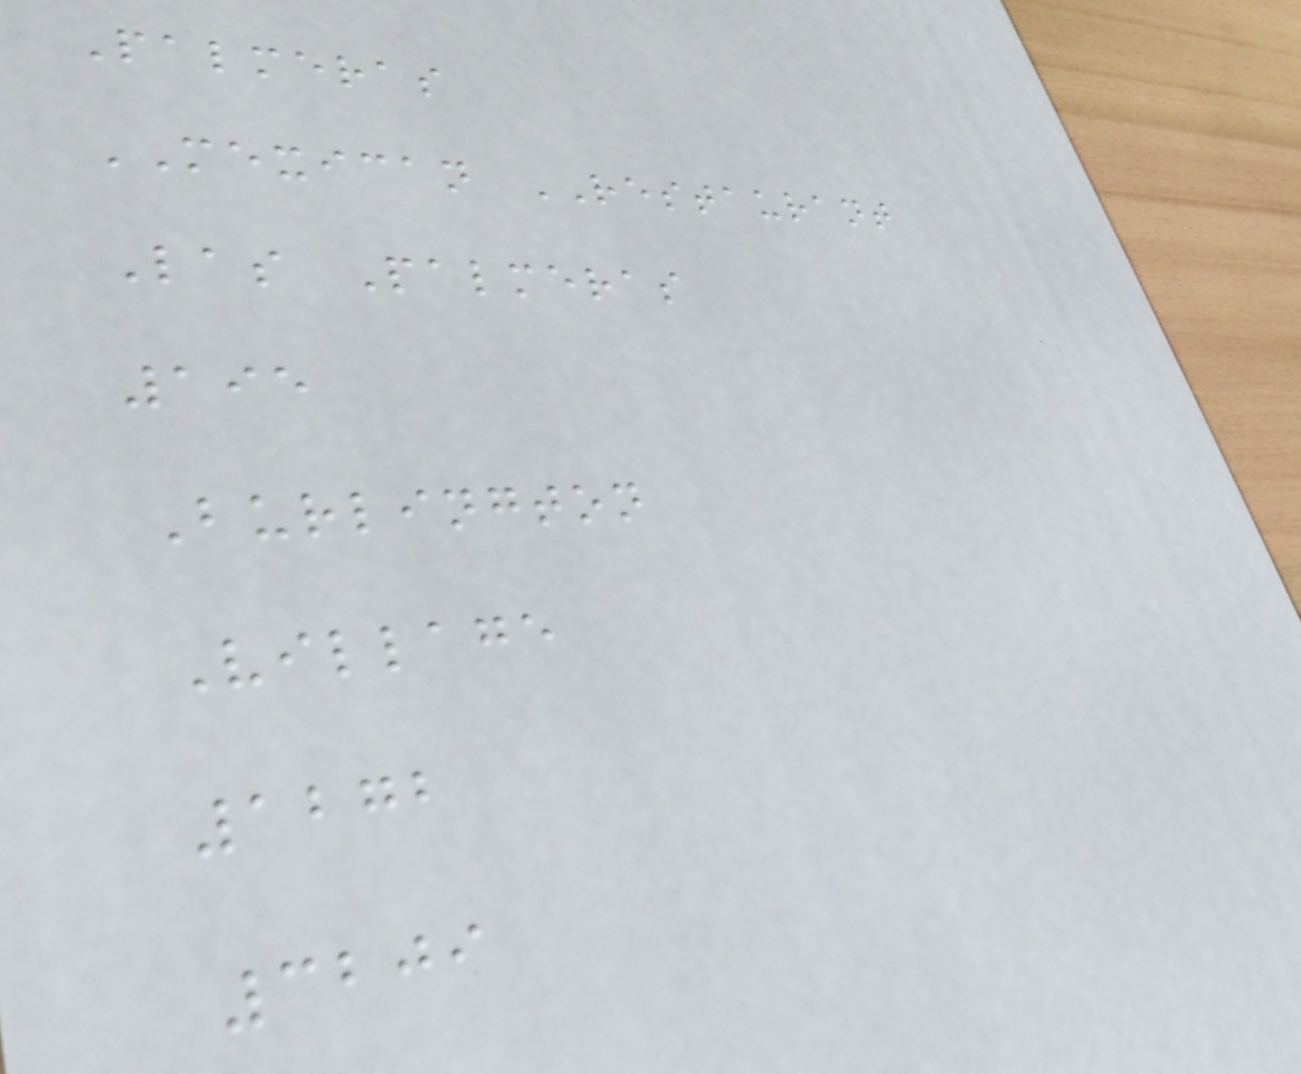Palmeras
MEXICAN RESTAURANT
Las Palmeras
195
Burlington
Village
1272
3209
